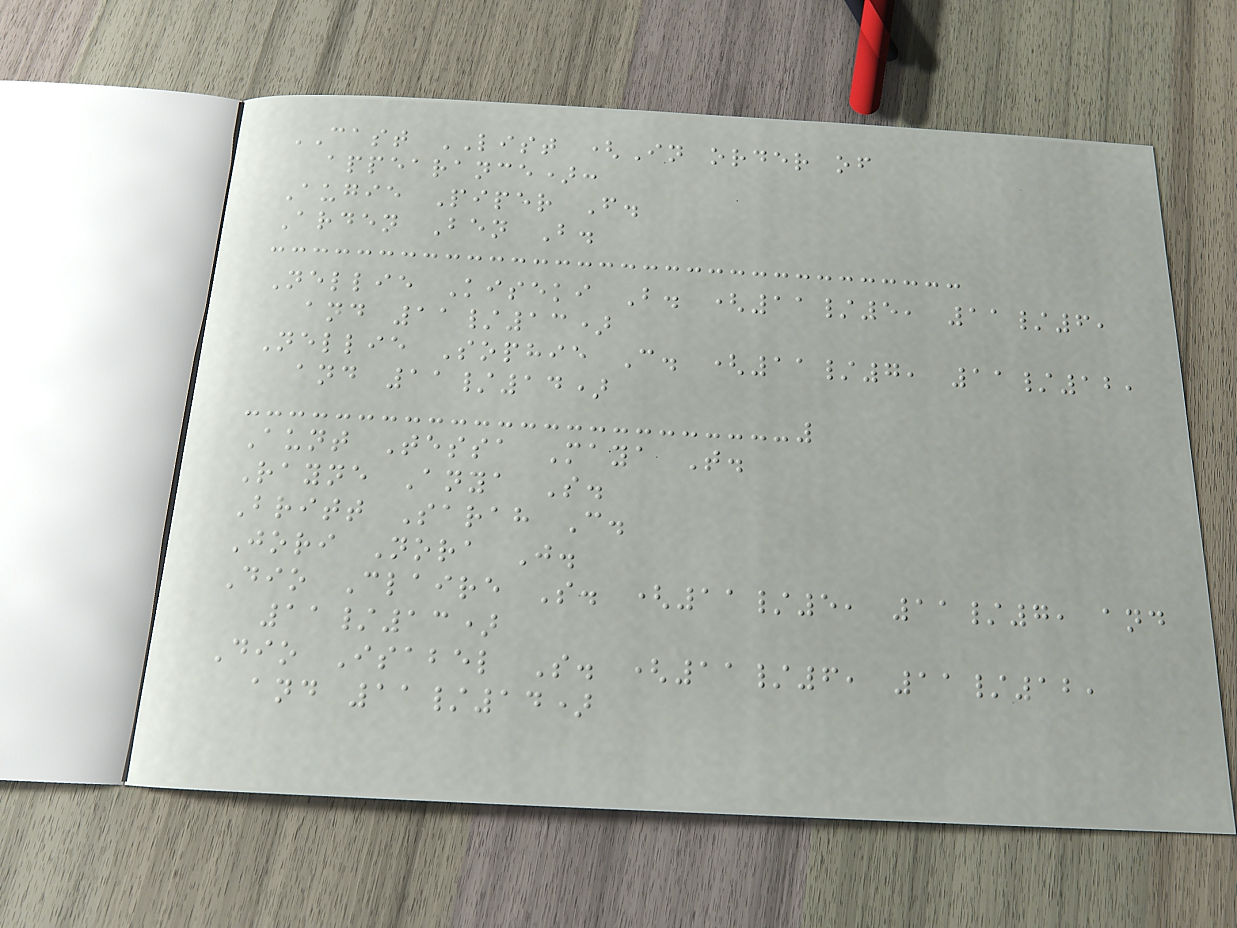CAST LIST (In order of
appearance):
Augie Piper F.
Arden Ben B.
Nellie Kiseki B. (11/5, 11/6,
and 11/13)
Nellie Sophie C. (11/7, 11/12,
and 11/14)
Aunt Tessa Maya T.
Rayne Anya S.
Britt Sarah C.
Jori Nora J.
Dio Claire S. (11/5, 11/7, and
11/13)
Dio Isabel S. (11/6, 11/12,
and 11/14)
